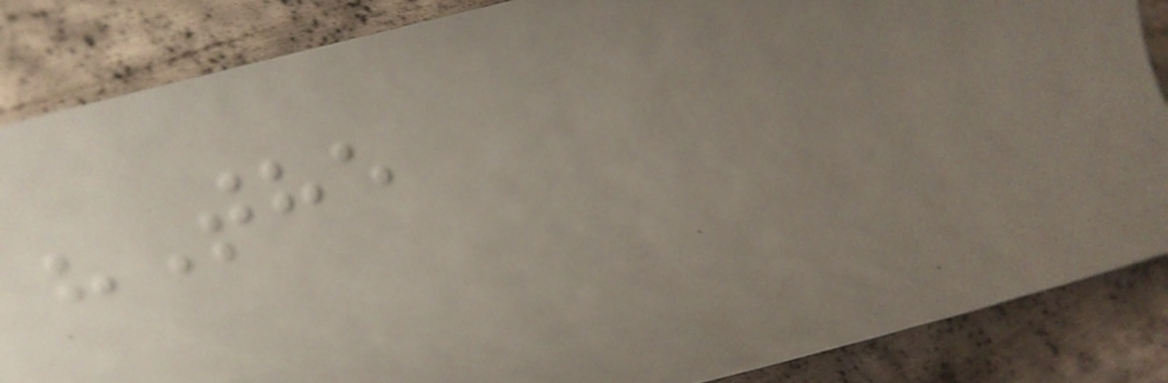"The
